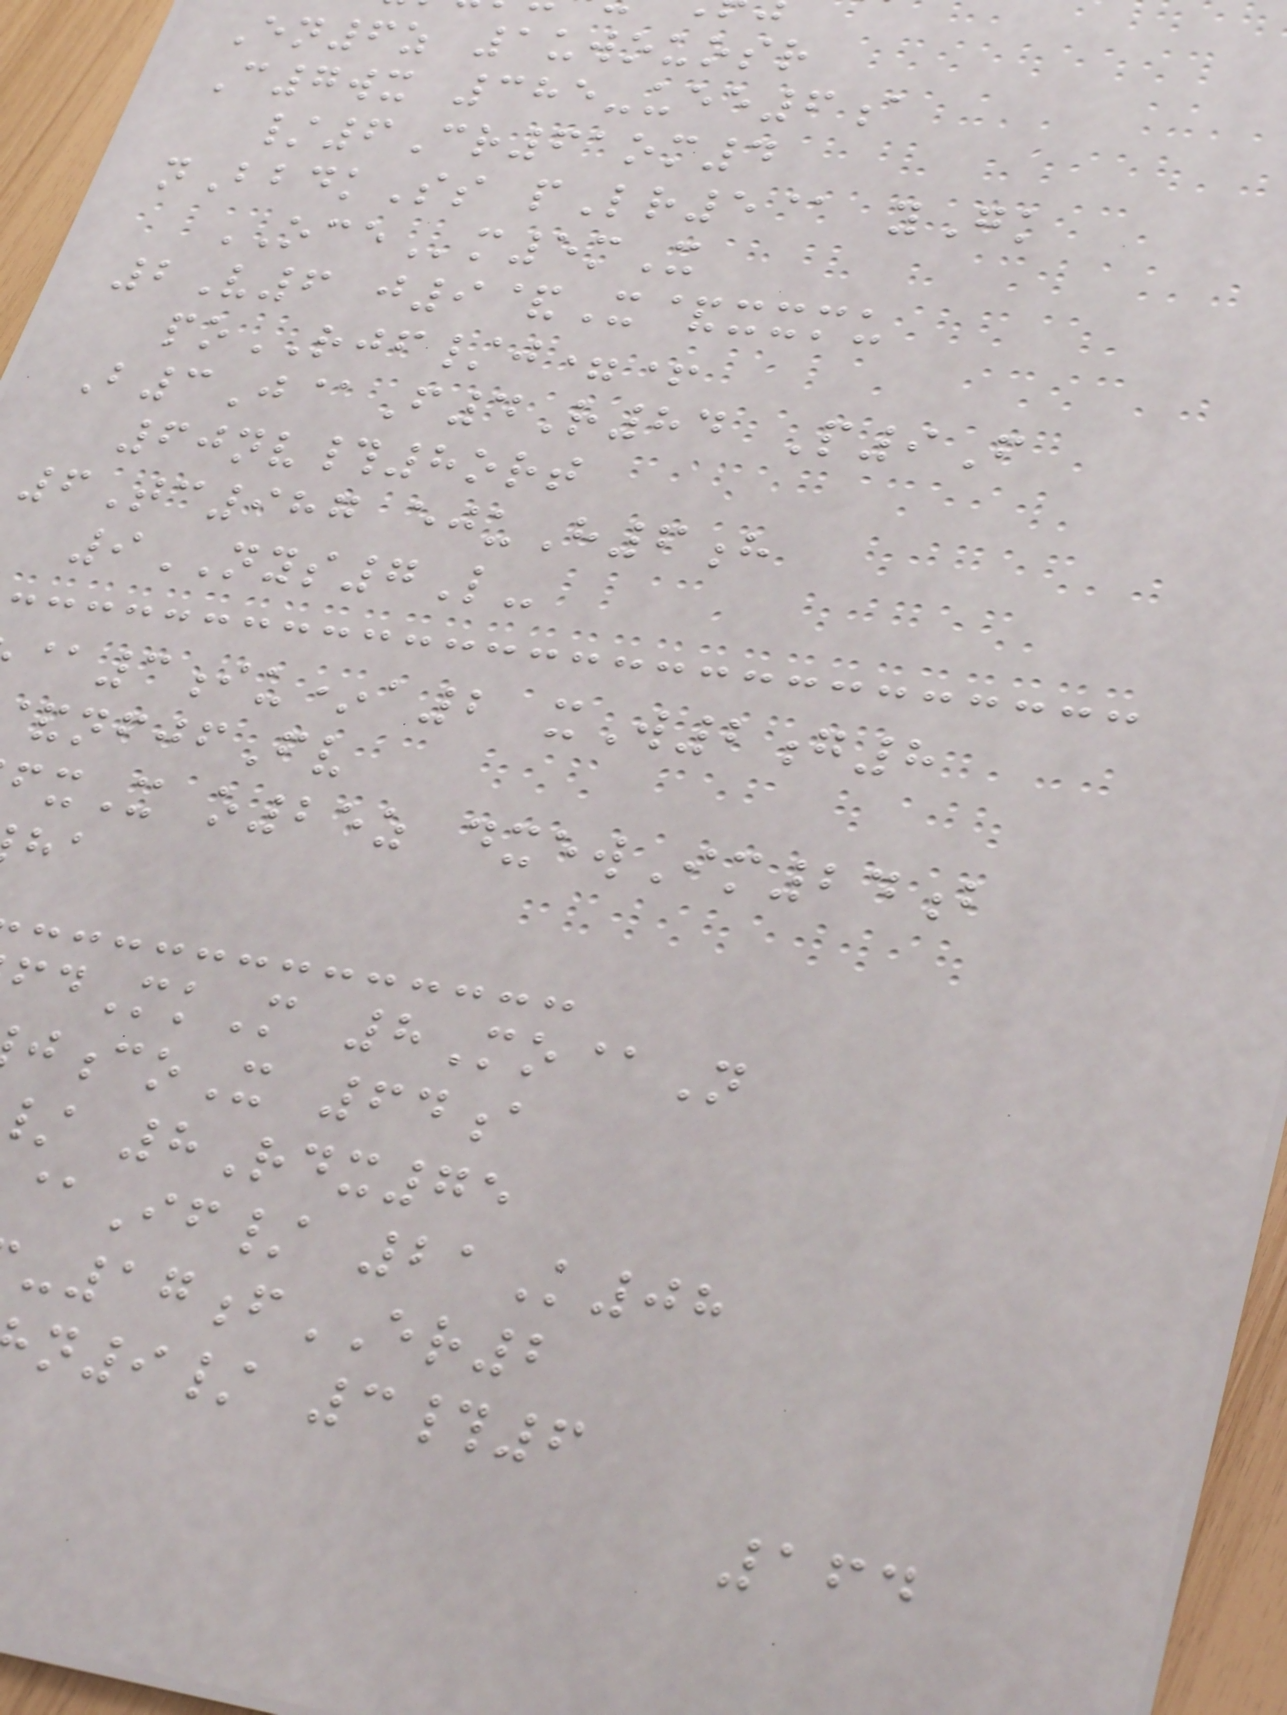En6z 1uwouosr
C7wx 385-uee6a
/6Cr61om4
nBbdkSs pLr5@ yGk
OCEm5mX
2V6 j9&X&xxmu
poRJF/j=+
B3J@F4R84 P9F
60nv#8ort
6Tc987 ejuH6h
9NYS7L-
@3iu*a2 xW2g8
nfjfFv
xX o25z dxewIm24b
MkM 8Mo@N
coX 64a
8Rdx75
@If/ 21K08
-17fER2
n9/ 3#6
164
